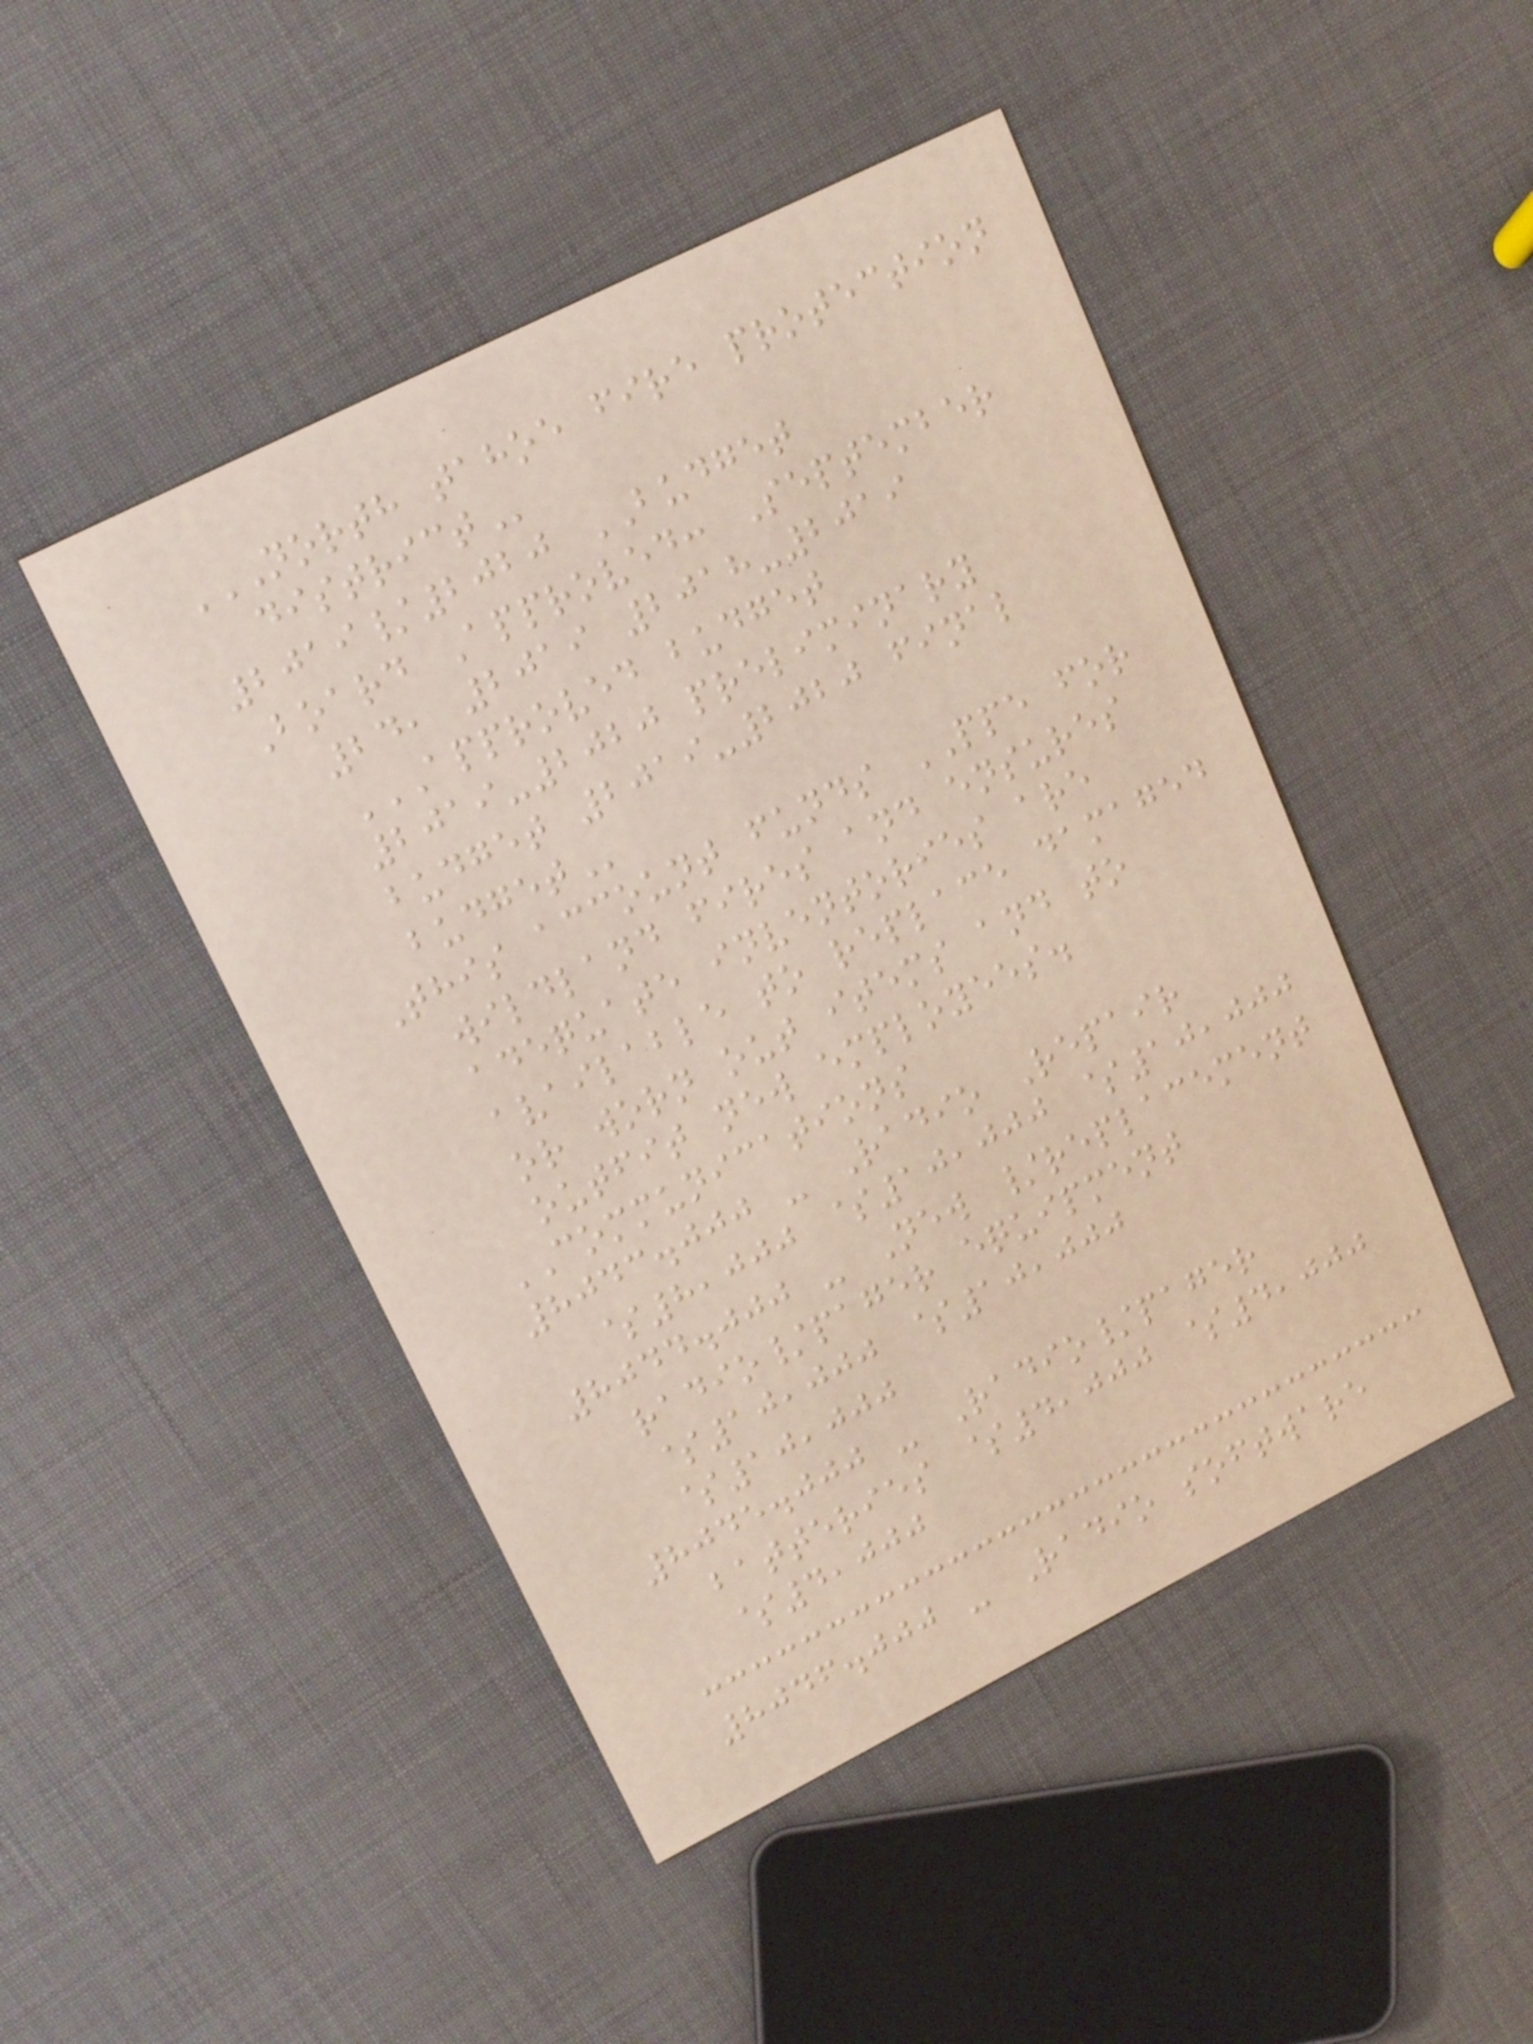NORTH TAHOE FIRE PROTECTION
DISTRICT
2019/2020 BUDGET
Board Approved: September
24, 2019 2018-2019
APPROVED BUDGET
2019-2020 PRELIMINARY
BUDGET 2019-2020 FINAL
BUDGET
This account funds PPE for
wildland fires and ensures
adequate inventories are
available to replace damaged
or worn out items and to
outfit new employees.
COMMUNICATIONS
8043.000 - Radio Repair
$8,000 $10,000 $10,000
8044.000 - New /replacement
radio/pager equipment
$10,000 $10,000
$10,000
8045.000 - Radio/pager
batteries $4,000 $4,000
$4,000
8046.000 - Radio software
